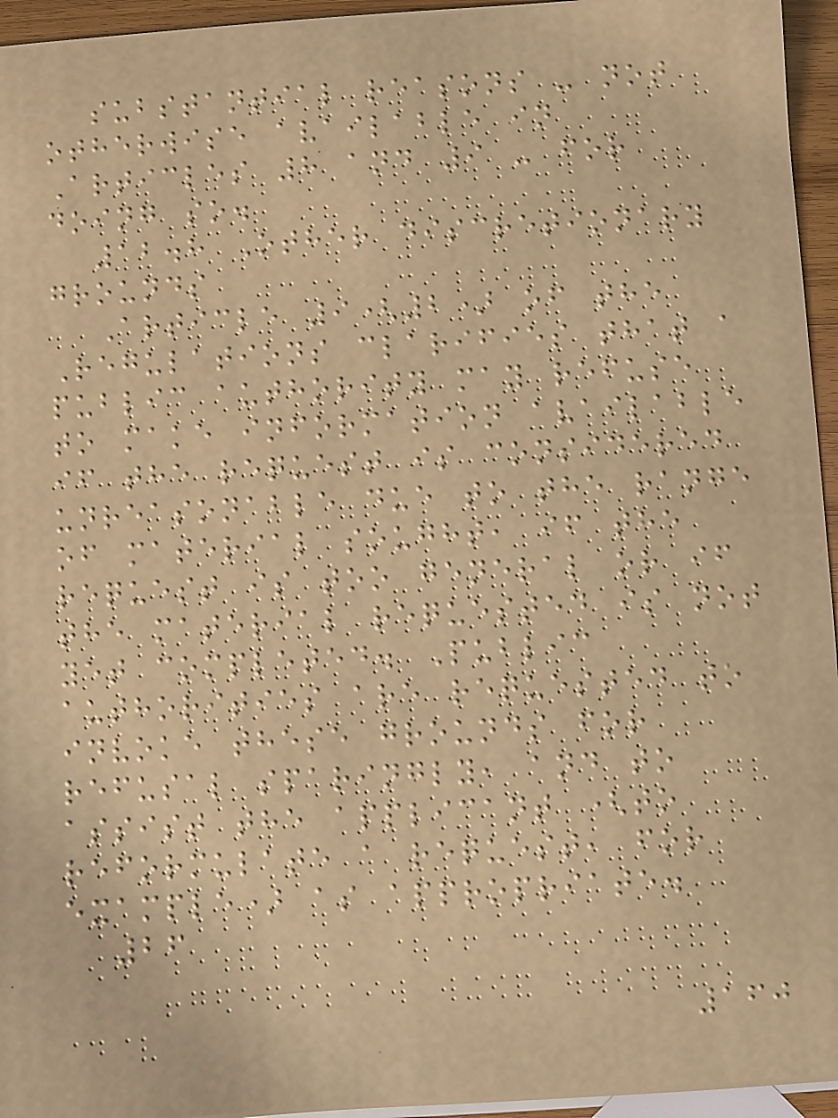substantial reasons - not
otherwise available in
Articles 8 and 9 - for
doing so.
12.8 Other discretionary
grounds
Article 9(2) of the
Regulations clarifies that a
public authority may refuse
to make information available
if the request is considered
unreasonable due to the range
of material sought, if the
request is too general or if
the material requested is not
yet completed. Public
authorities are requested to
invoke these grounds for
refusal sparingly, and to
assist the applicant (to
reformulate a request, for
example) as appropriate.
26
160
